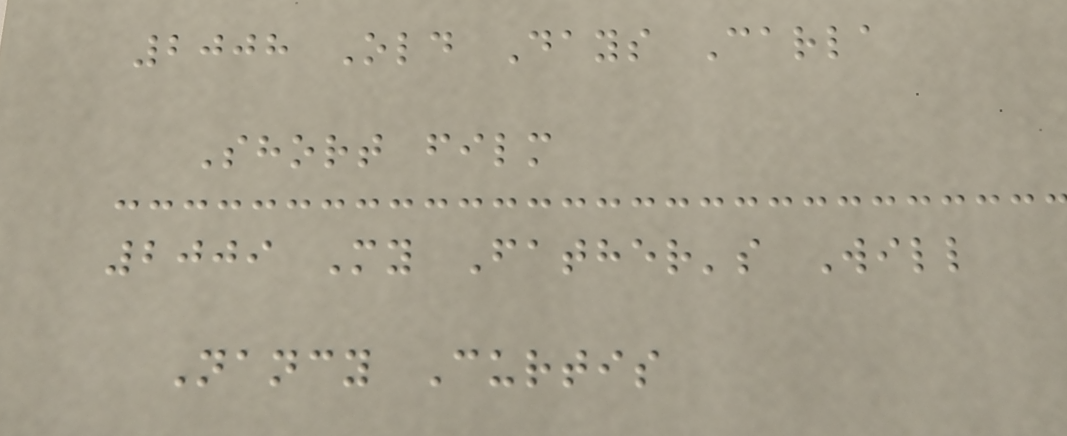2008 Old Days Carla
Short film
2009 My Father's Will
Nancy Curtis
